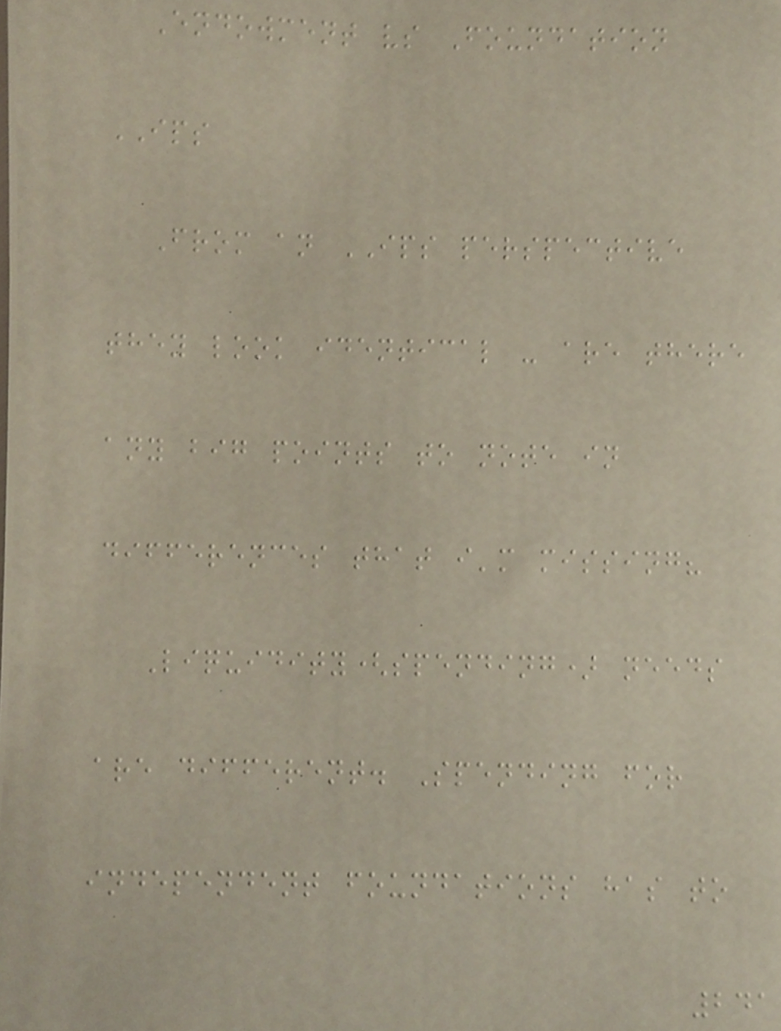Endowment vs Foundation
IPS
From an IPS perspective
they look identical - are there
any big points to note in
differences that i'm missing?
Liquidity(spending) needs
are different. Spending for
independent foundations has to
241
